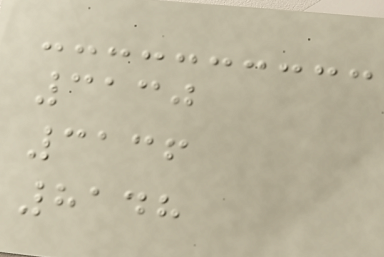3130
3136
8148
